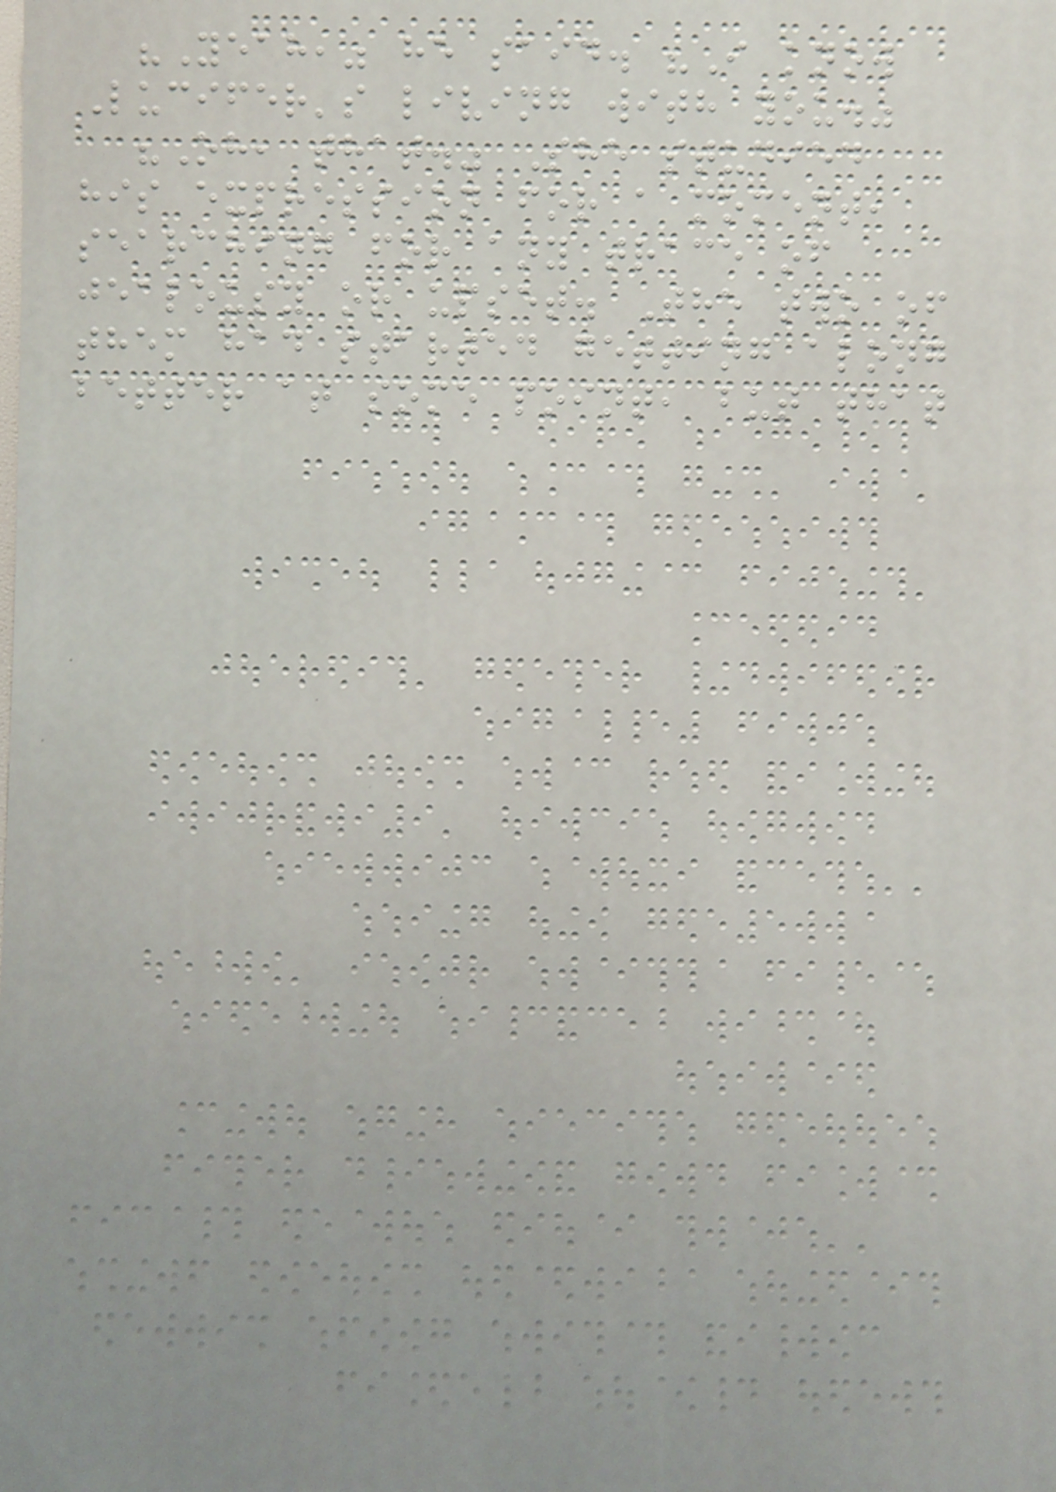"Yeah," he said. "I know
Lucifer's living with you."
"Oh, that." She studied
his expression for a moment,
searching for any trace of
jealousy or upset. The two of
them had started getting along
better at some point, but that
